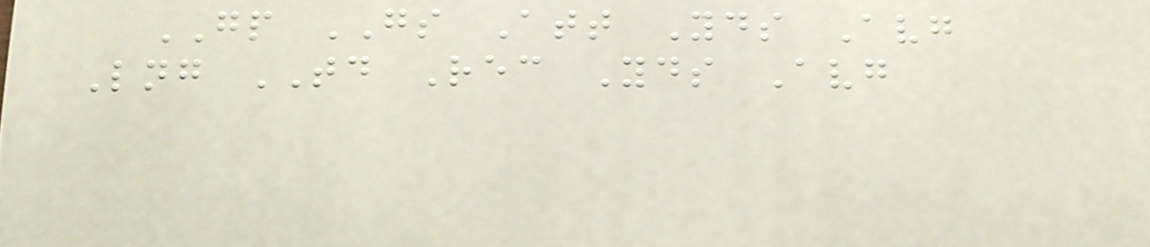GP GS Att Yds Avg
Lng TD Rec Yds Avg
